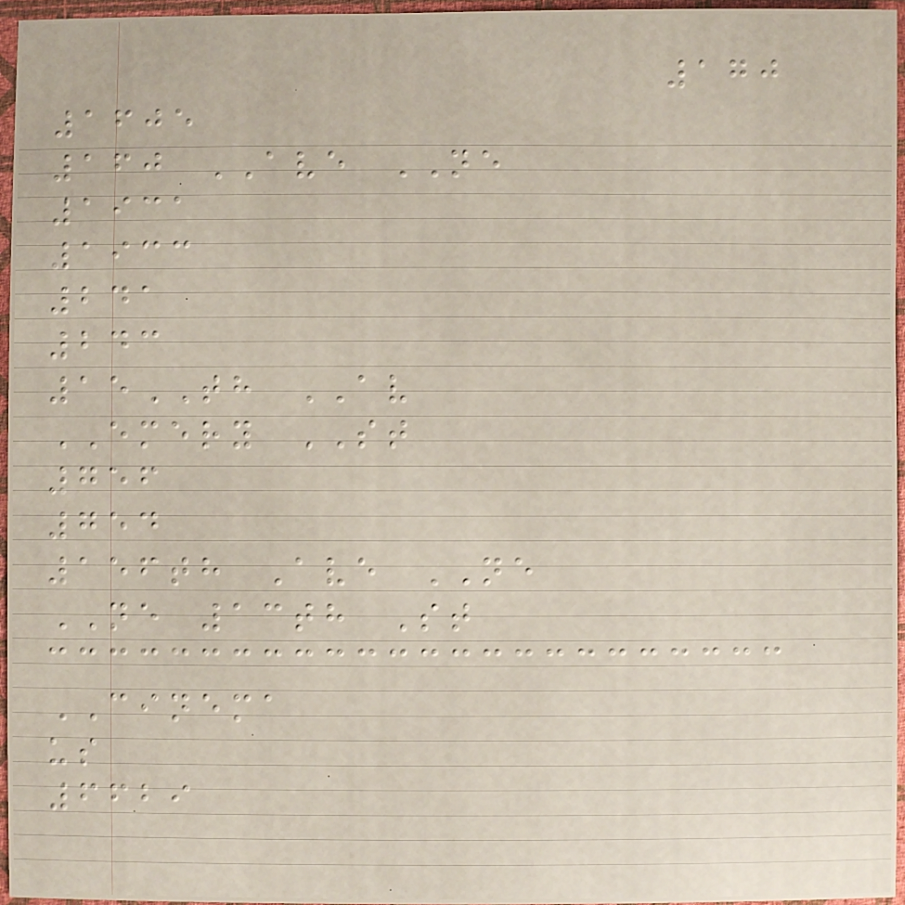170
1605
160 AVE NE
1931
1933
241
243
15TH AV
EMERY ST
756
754
156th Ave NE
NE 13th St
CINEMA
us
6629
